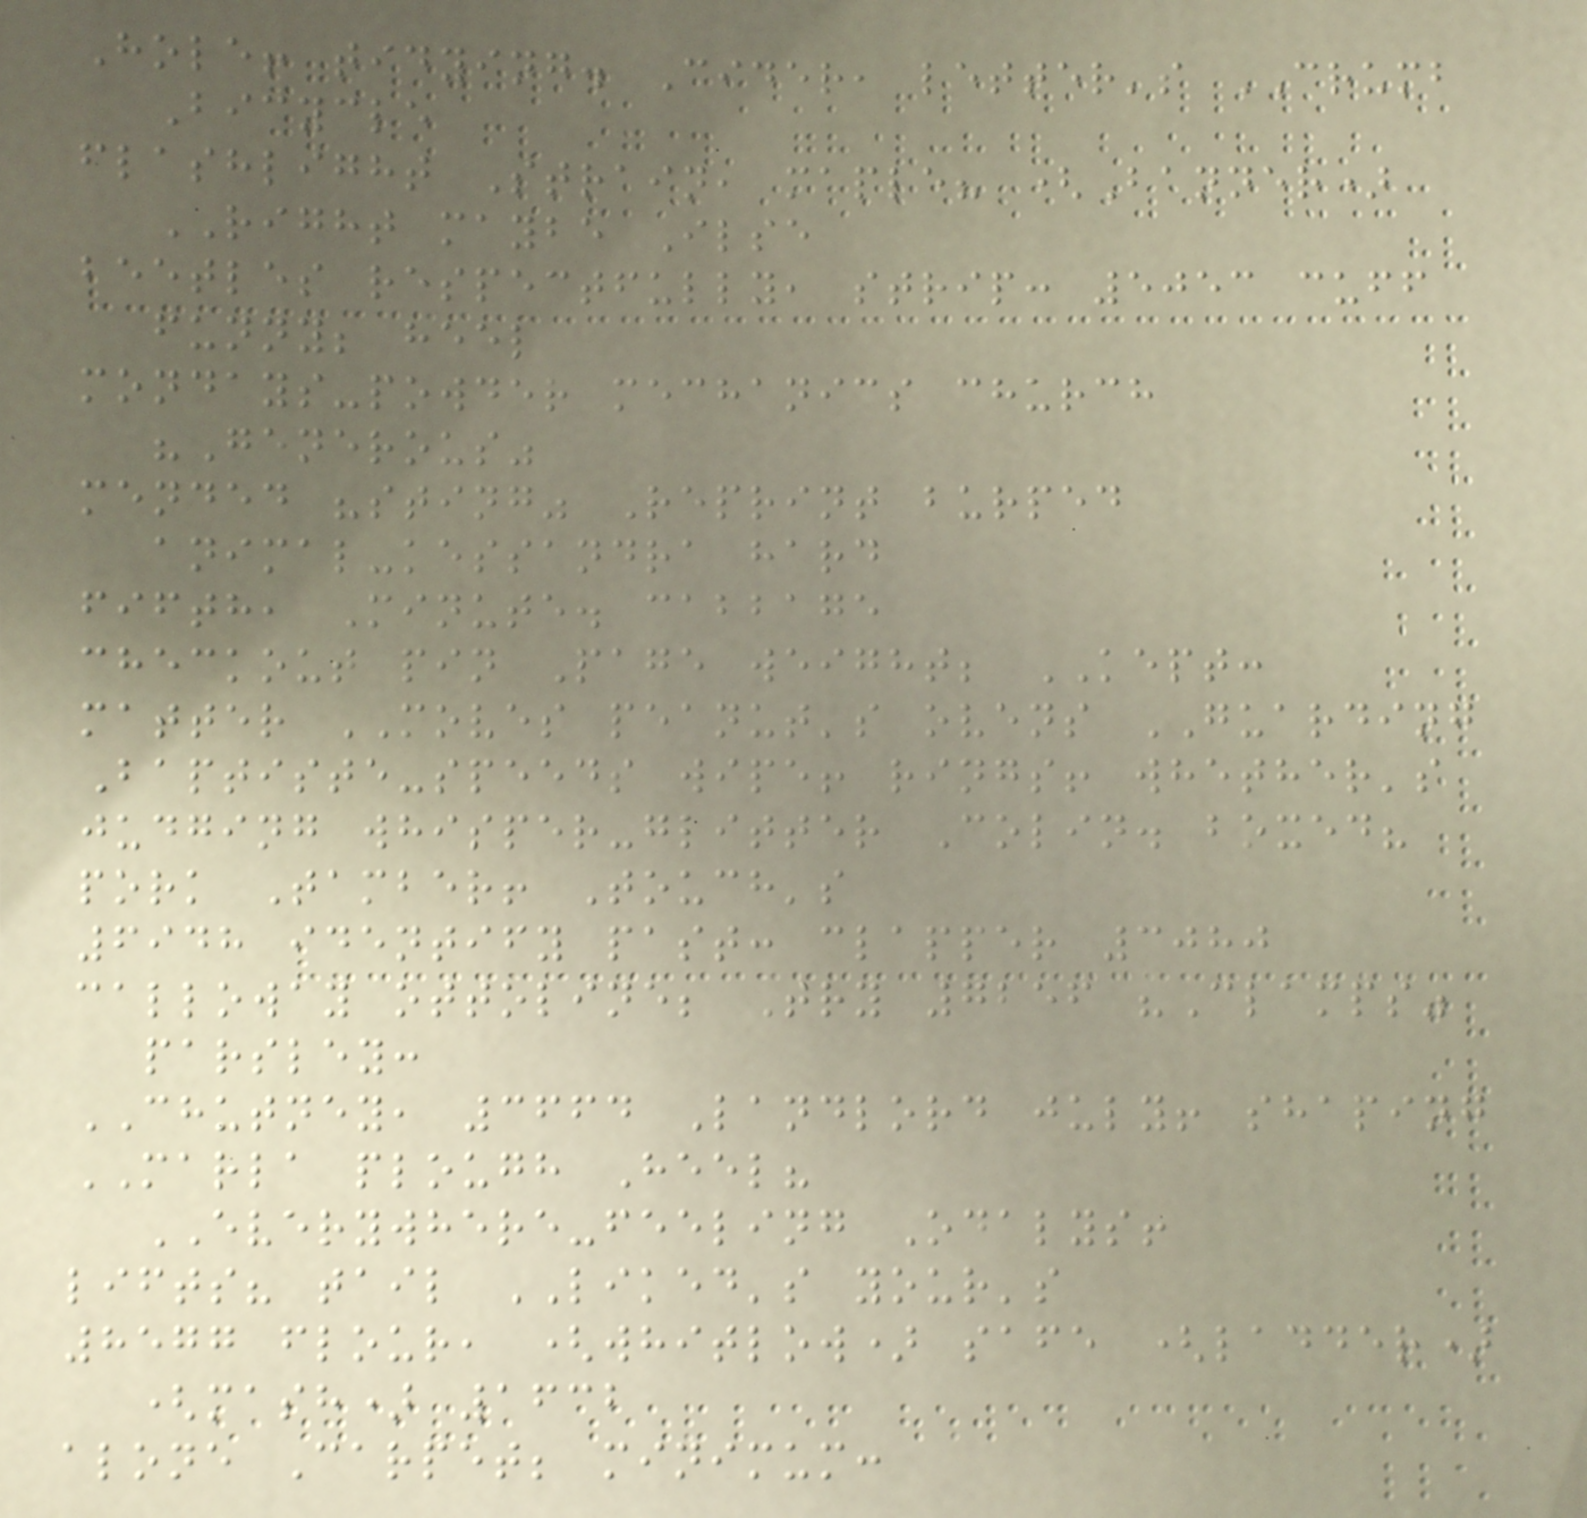Hole! tidying. Cider, letter's CRUMB
Bicycle
flashlight Strain, maple? (Banner)
RIGHT maybe Ilse
beetles respectfully, strip: 5053 cuff
funny; heel
mondays-powder mechanics church
"Generous"
mended "sting" Reprint burped
animal-kessandra hard
fifth, Minute. cabbage
checkout pin Page weight; KEPT:
matter MOVES peanut's ovens GUARDING
Baptiste-speeds wipe! rings! whether's
judging whisper-glitter Colin. boxed?
pork Tamber! Touch's
6948 identify past: clapper 3080
calloway ottoline; Try 7256 "Clamps"
parsley:
CHUTNEY, 3664 Landlord july! shaping
MARLA plough Heel?
EVERYWHERE-feeling Odalys!
lifts? tail LIKED's your's
8577 flour, (whitlow) safe (ladder)
(mash) 1632
alone Carpet; minimum:
